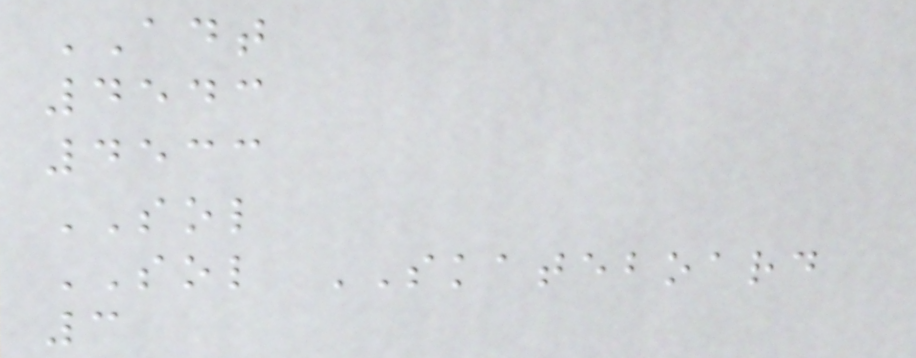ADT
4543
4533
SOL
SOL SKATEBOARD
3
